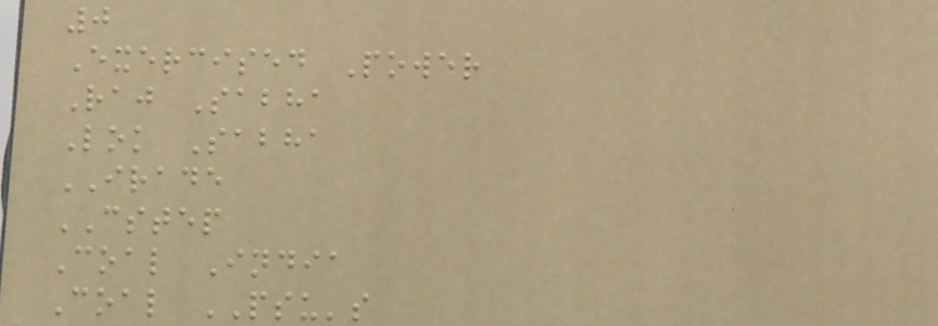0
Exercised Power
Raj Sabha
Lok Sabha
IRADE
CSTEP
Coal India
Coal PSU's
